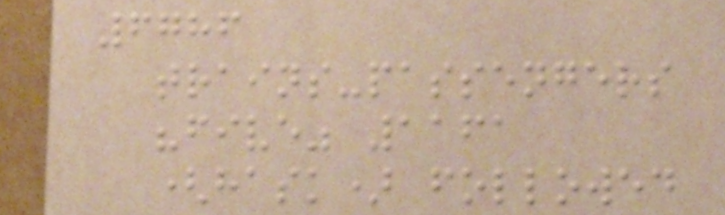6786
trains-passengers
"five" 1161
(hask) followed
